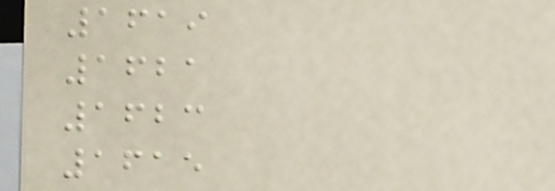1619
1621
1623
1615
